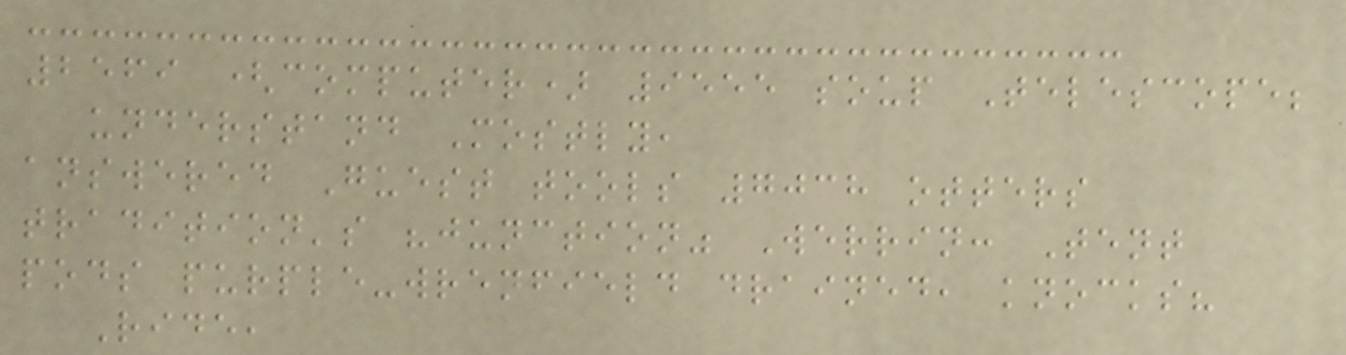2569 (computer) 9555 soup Telescope;
understand Mostly,
answered Guest tools 7038 otters
tradition's "junction" Werrin: Tent
pods purple-wrenfield drained, knocks?
Ride,
